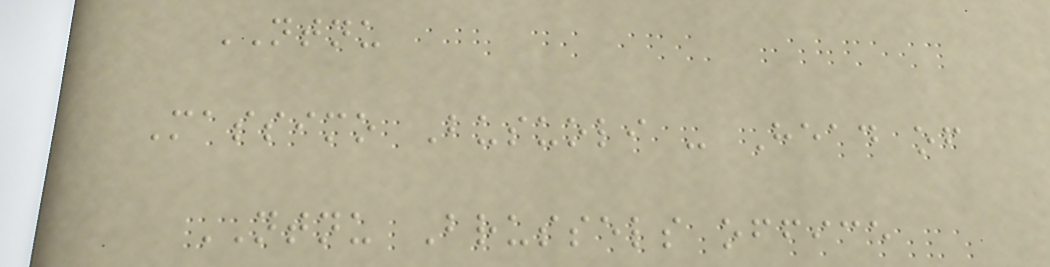NTNU
Massimo Busuoli - Head of
NTNU Brussels office
